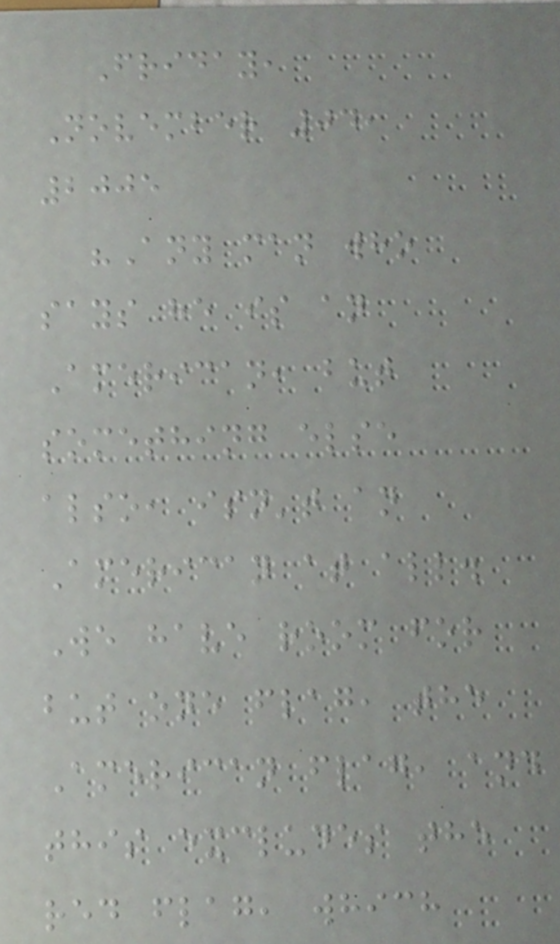Friday,
November 04,
2005
"Any man who
says he is an
American, but
something else
also, isn't an
American at all.
We have room for
but one flag, the
American flag, and
this excludes the
red flag, which
